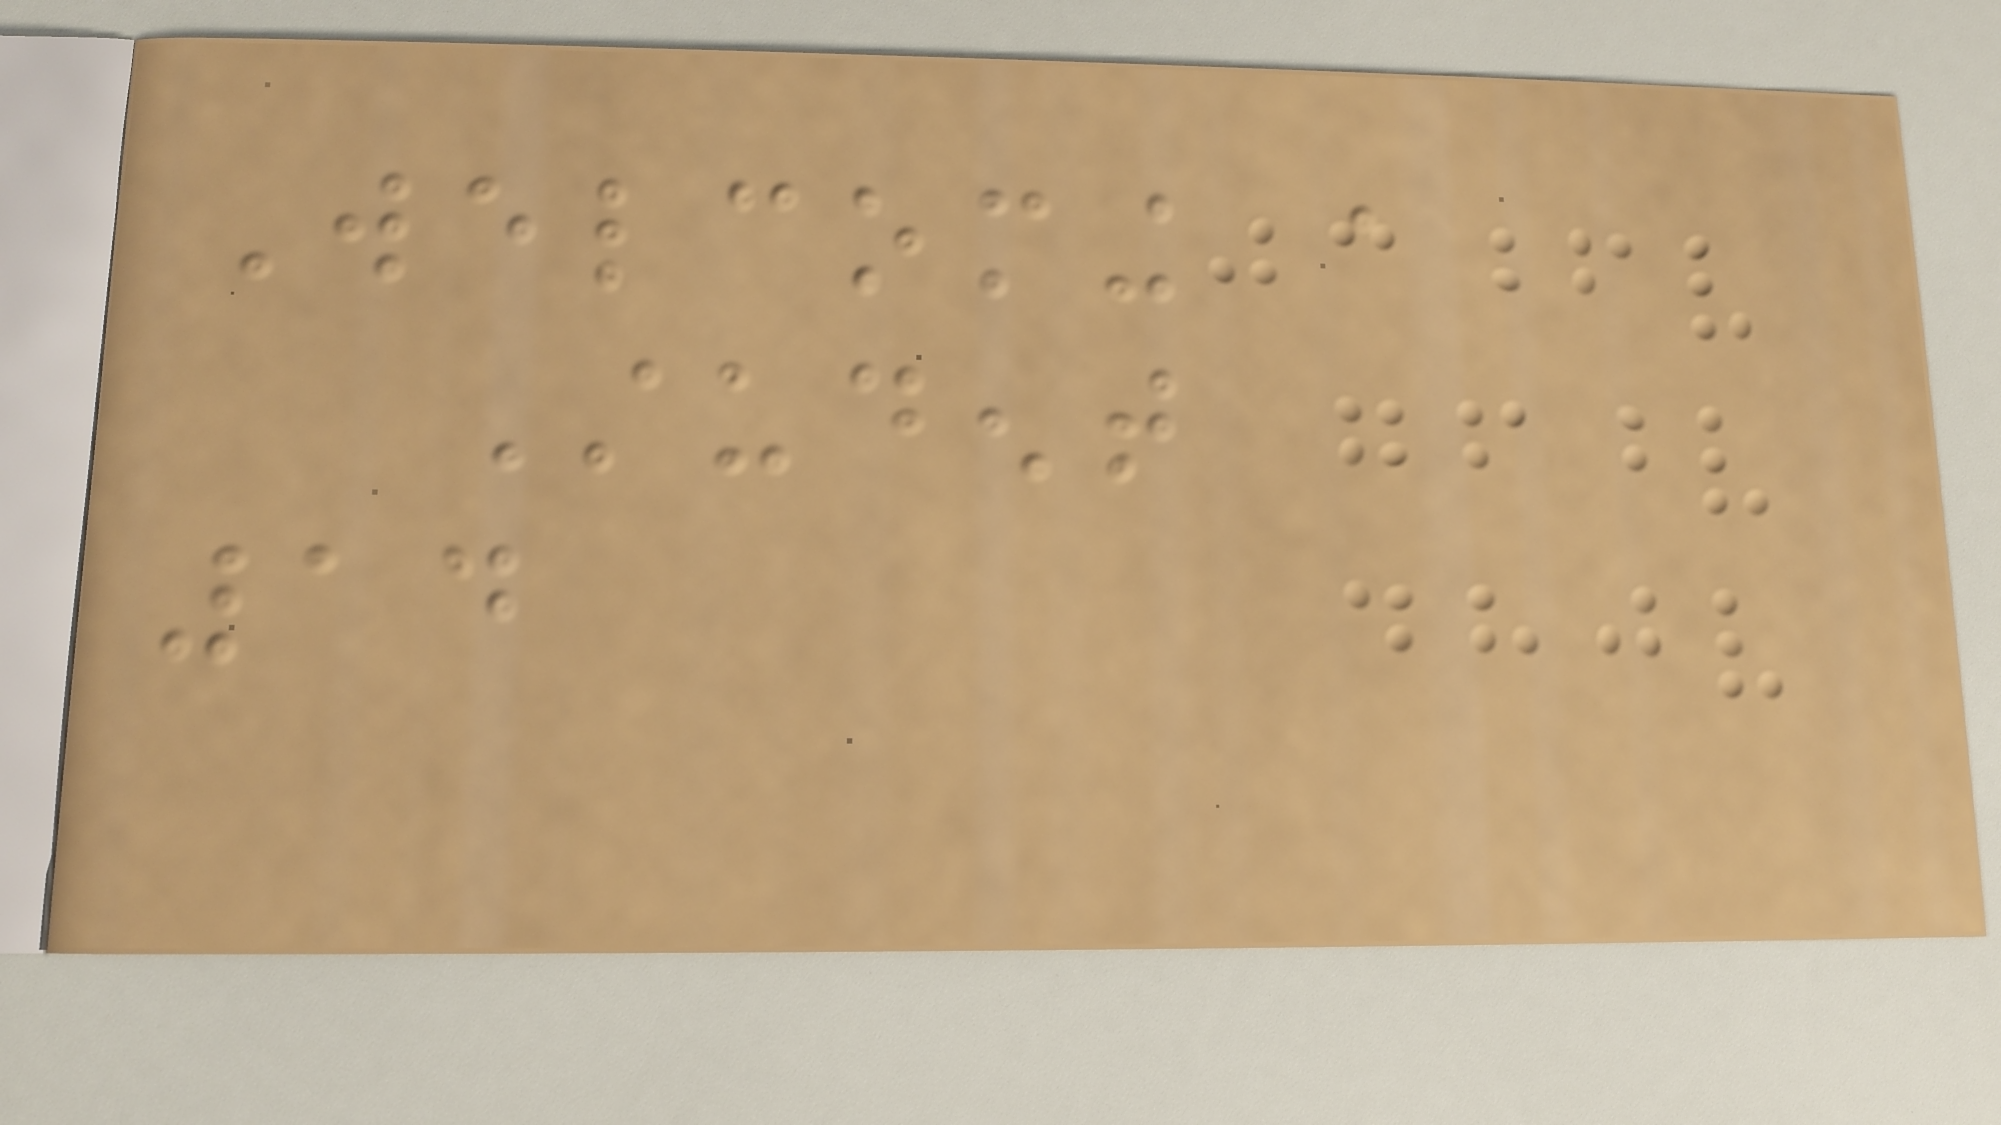Welcoming a
Student
14
